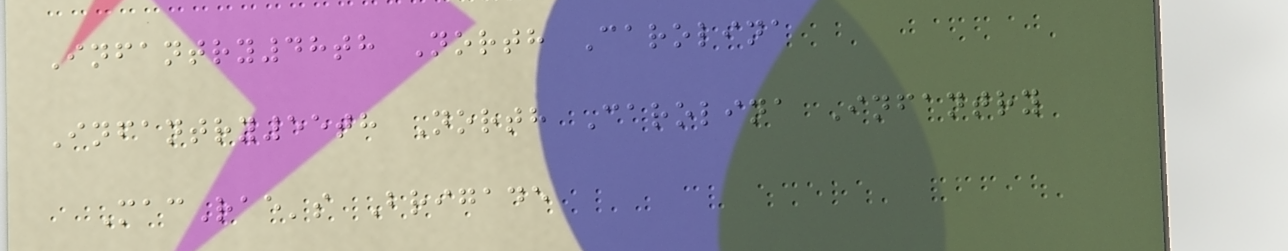Infantry48th North Carolina
Infantry55th North Carolina Infantry
MacRae's Brigade
